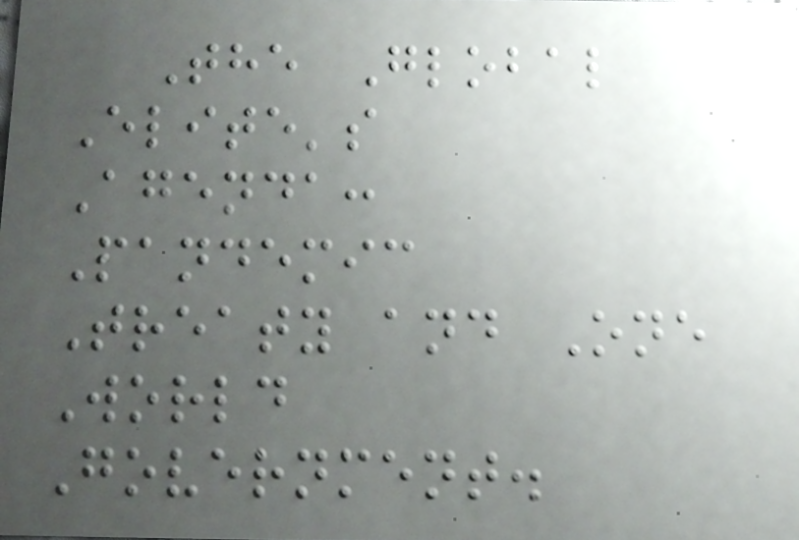The Global
Elite's
Agenda:
Pandemic
Treaty and One
World
Government.
